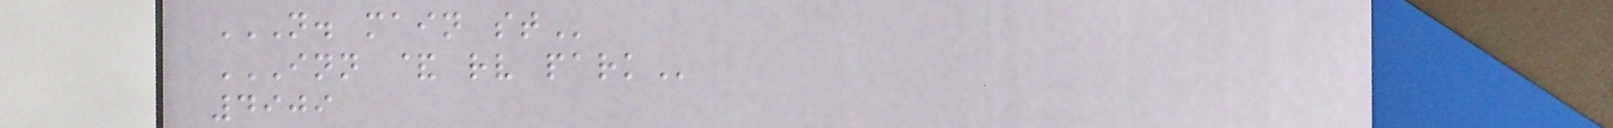N. MAIN ST
INN & RV PARK
4909
